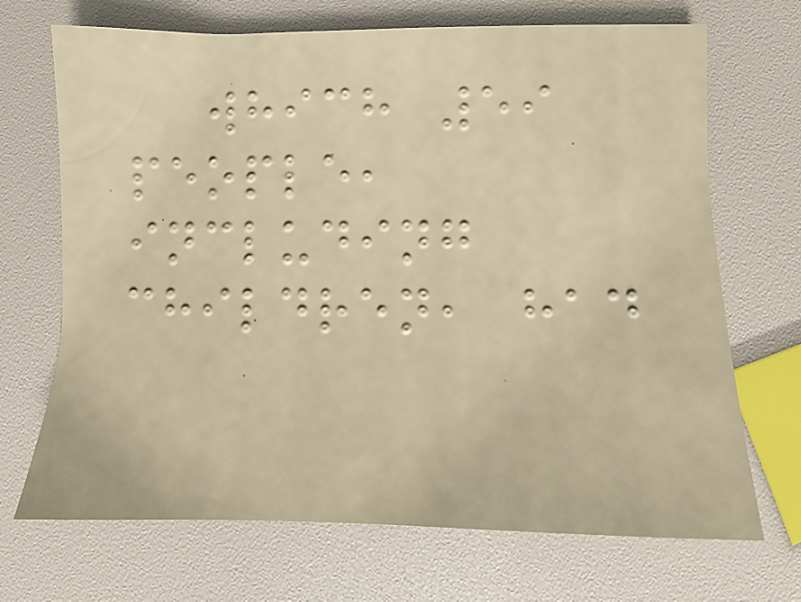which 59
people,
including
children, had
